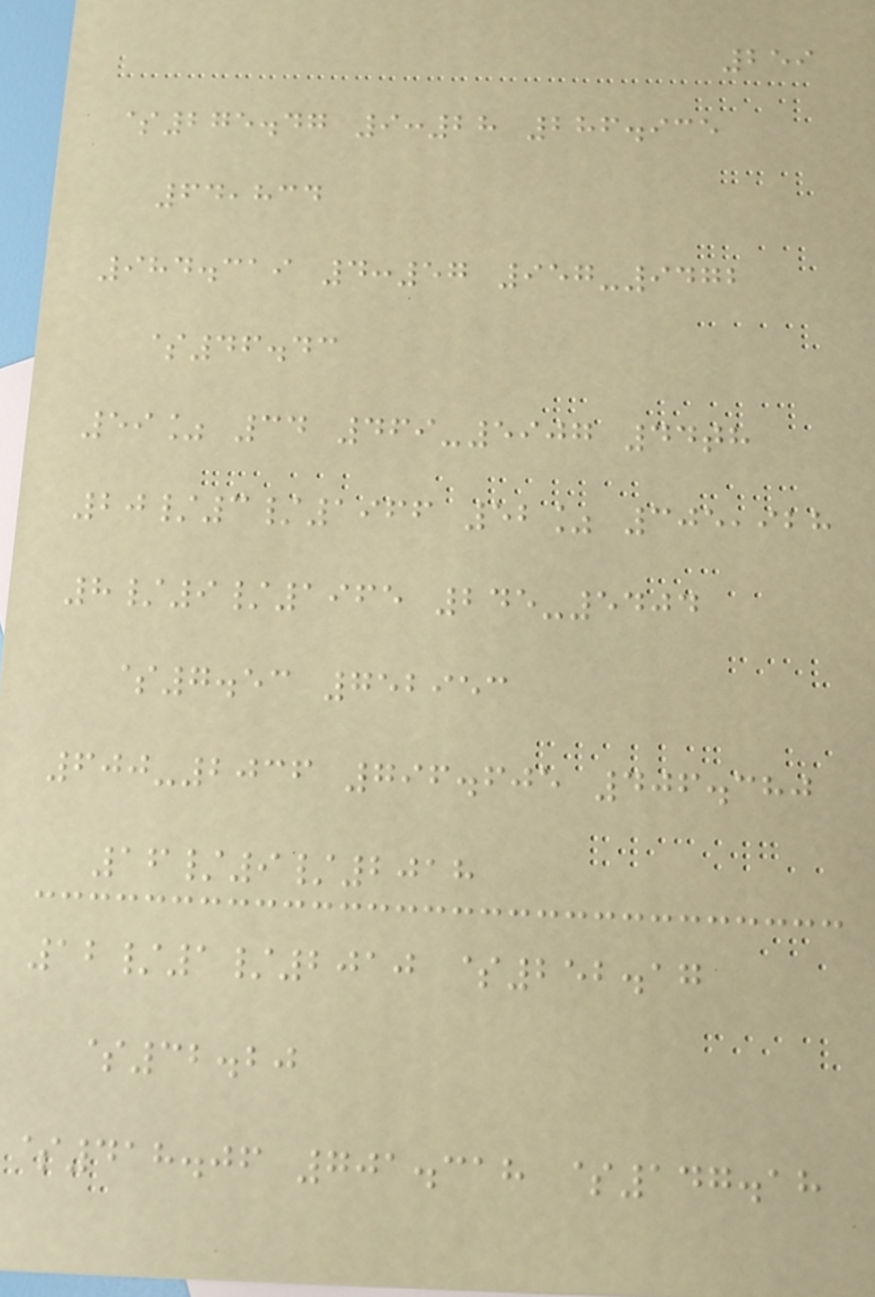259
$275.47 9:28 286.935
64,834
984.319 4:57 957-9472
$46.43
59% 34 469-5907 44th
20/3/1966 52% 305,928
8/9/1965 245-5404
$7.53 752953
600-2036 796.605 406.380
16/9/2018
12/1/2010 $252.17
$32.20
$418.06 701.318 $147.18
